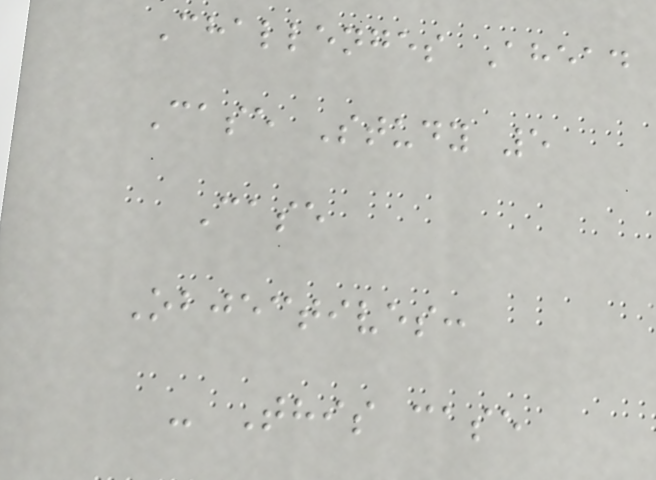Challenges Ahead
Case Study 5
Case
Objectives:
- This case
